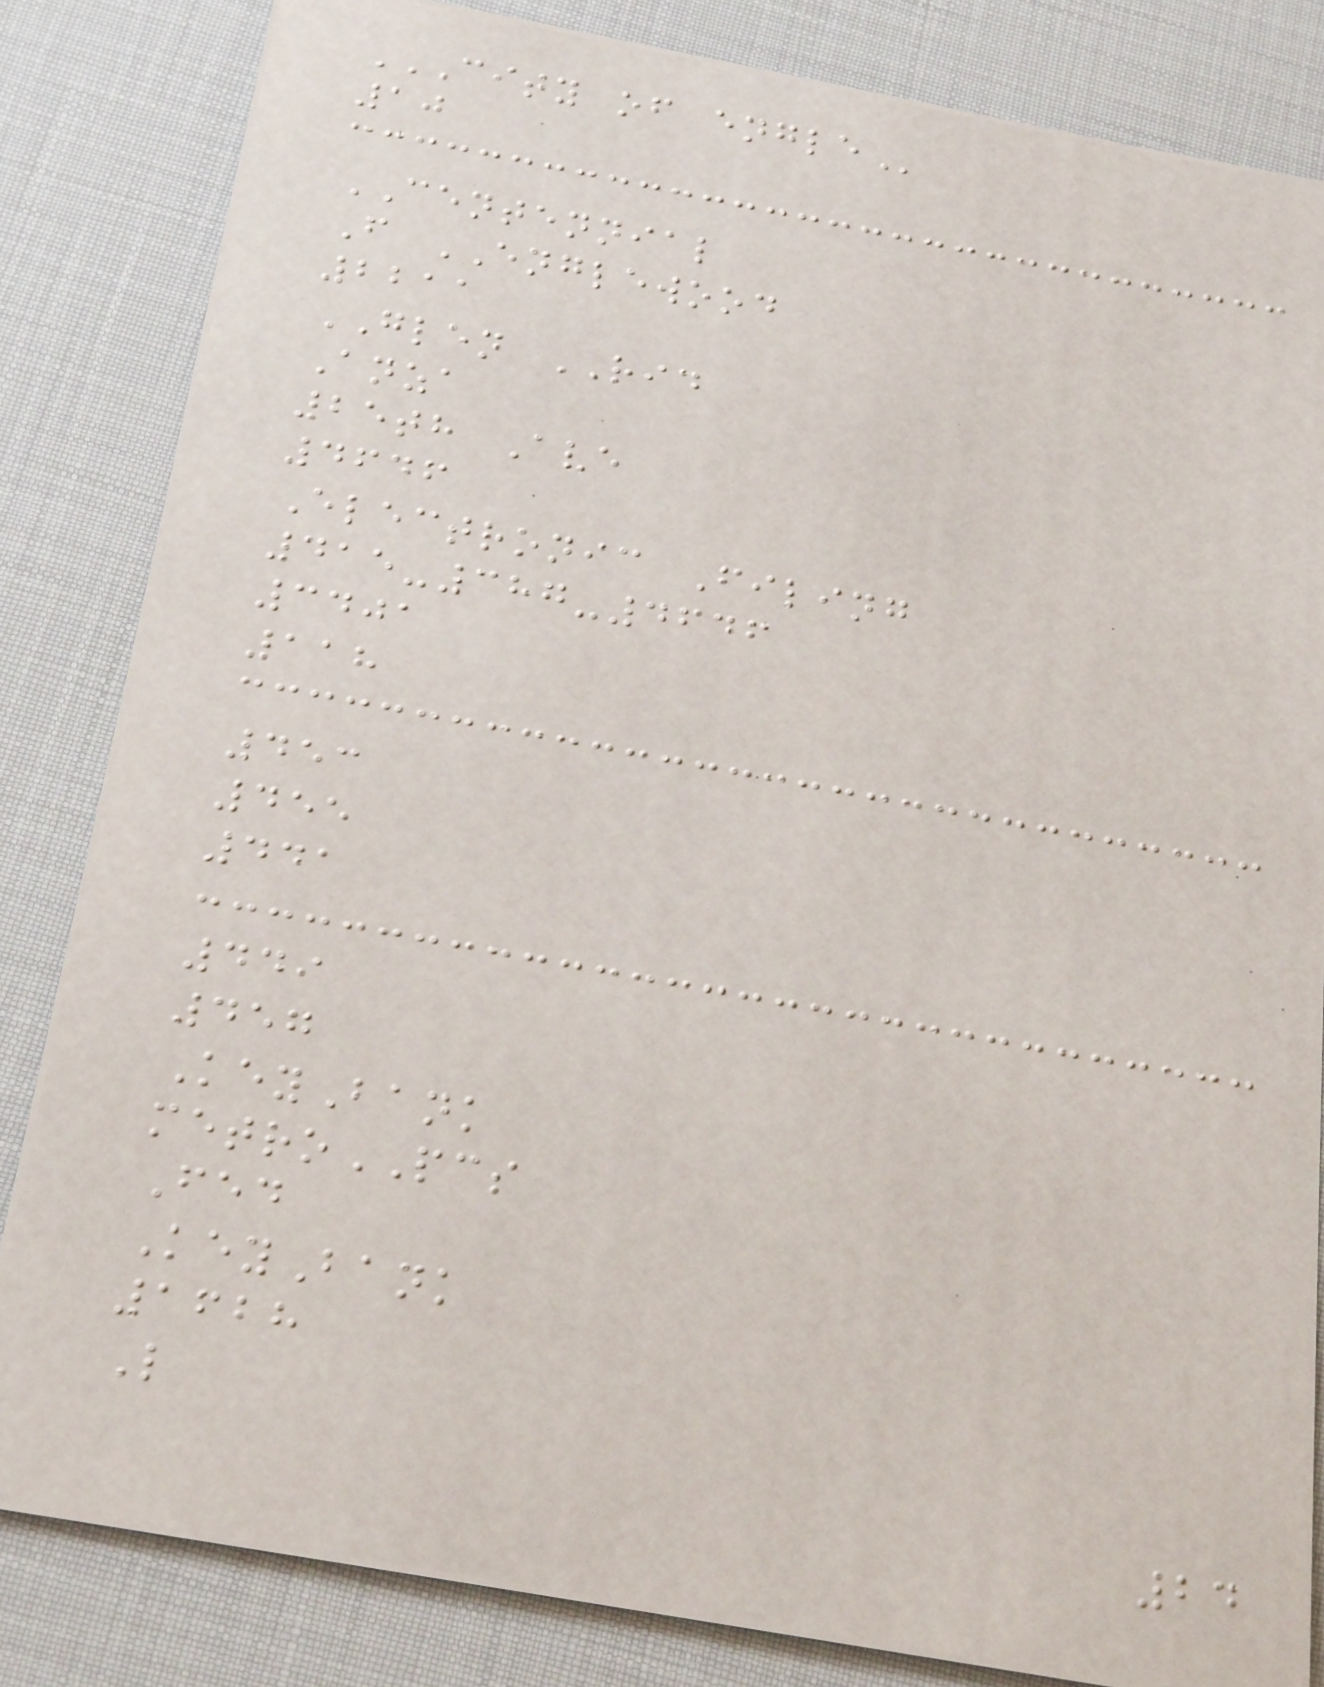CITY OF ENGLE
10
CENTENNIAL
F ENGLEWOOD
2211
GLEN RID
Anza
25th Ave
4646
Electronic Filing
415-387-4646
3401
118
453
455
441
449
457
KeyBank
metroPCS
Fed
KeyBank
1628
L
24
